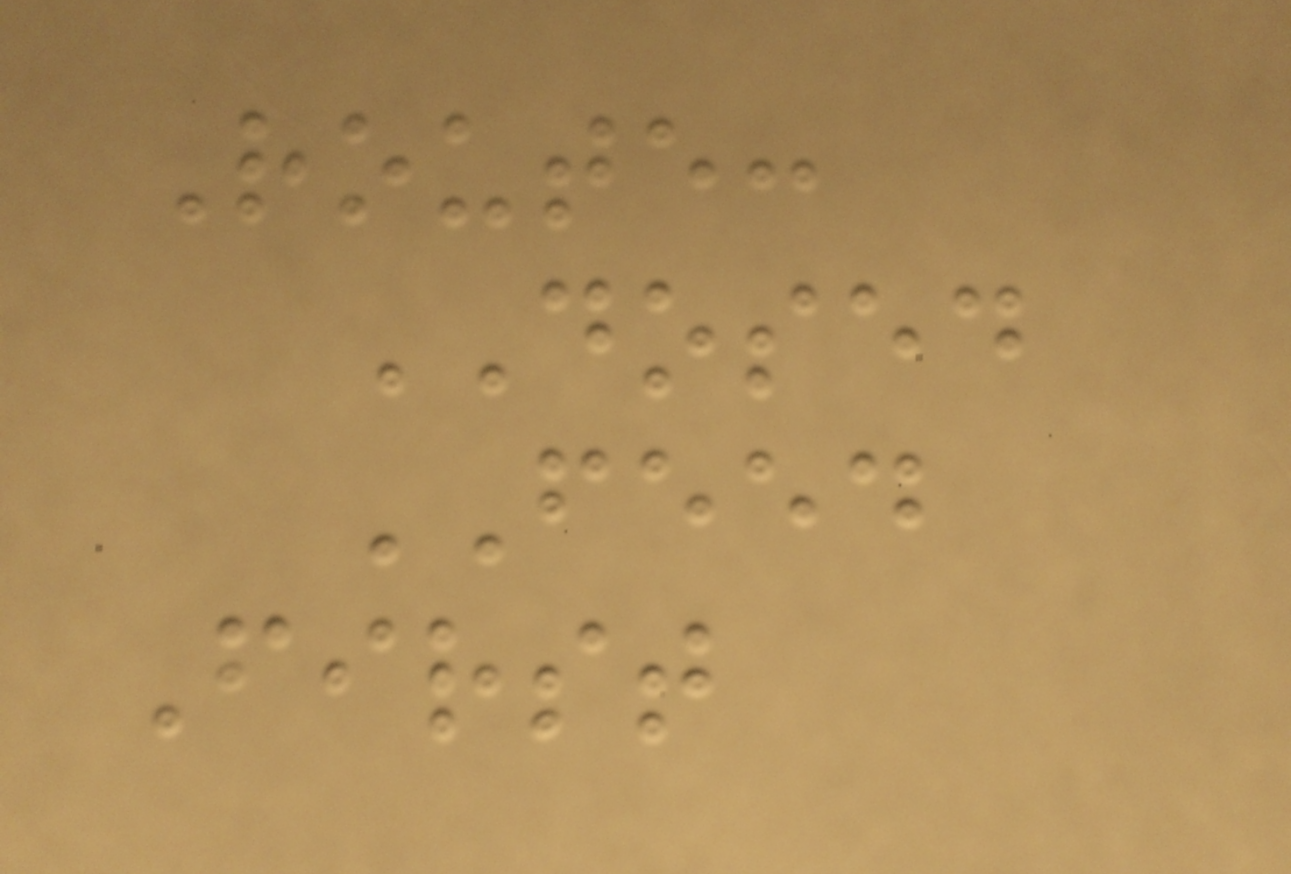Route:
DOSED
FEED
First
